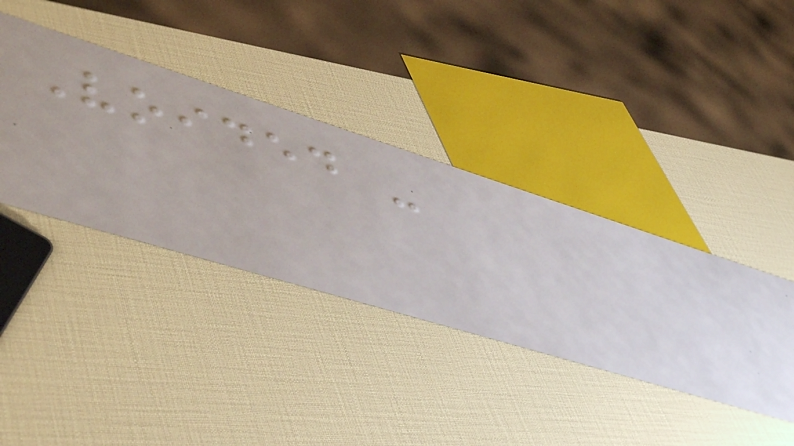Voided -
